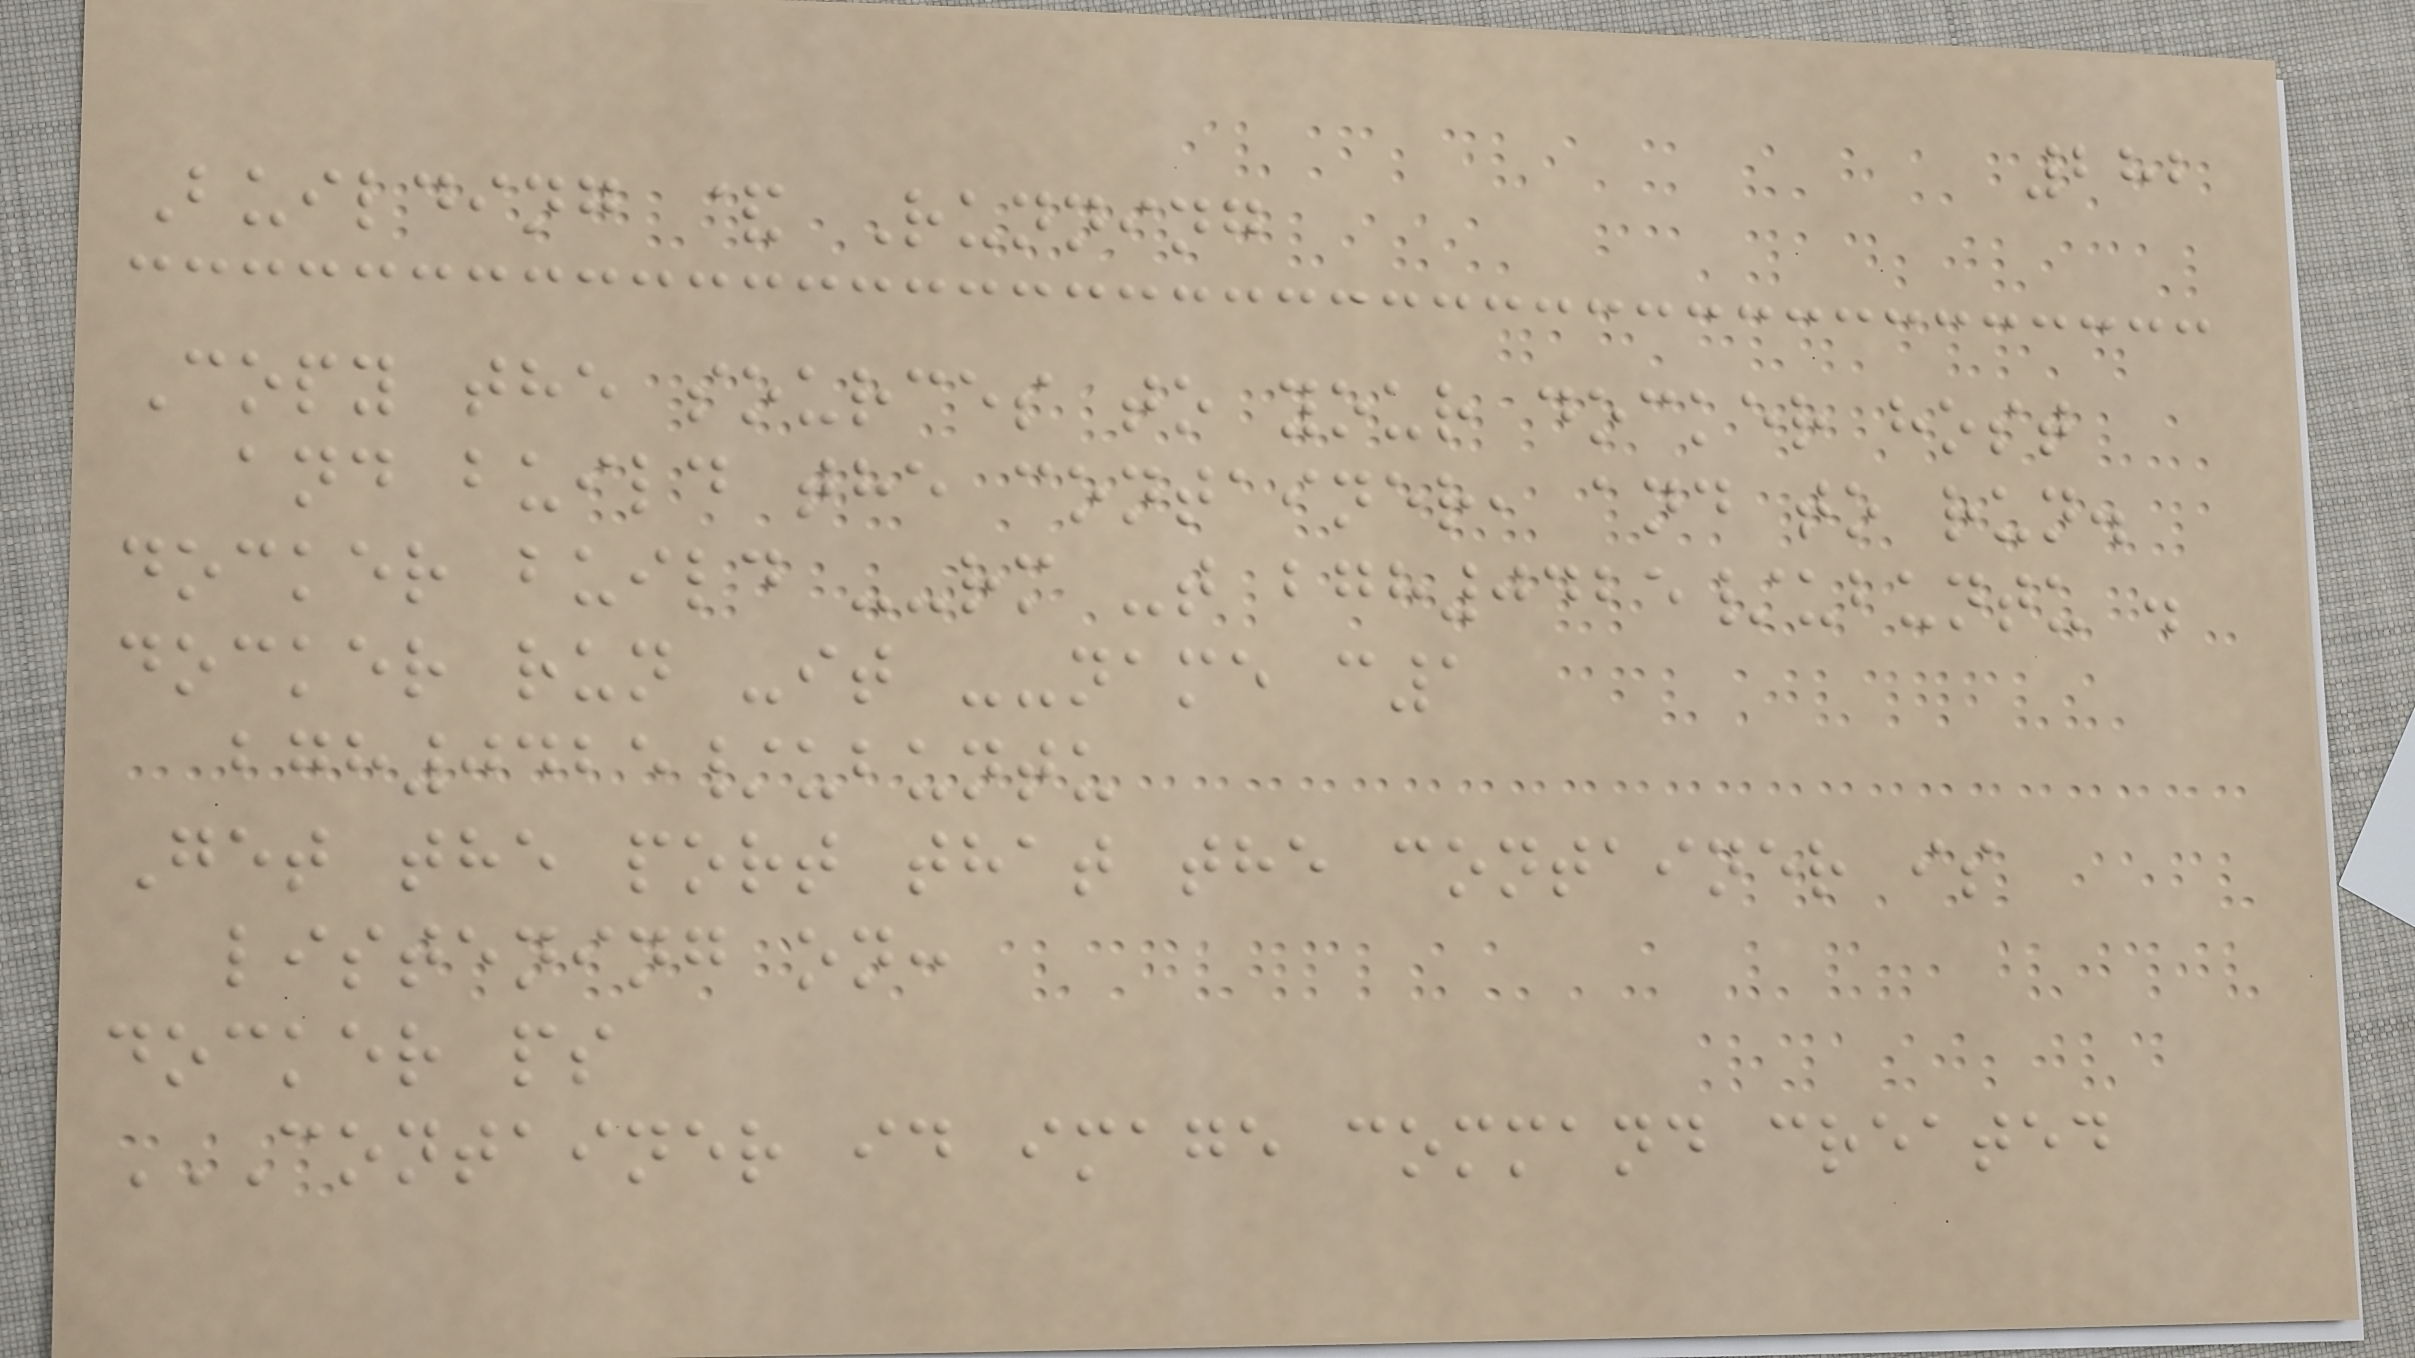282
Building & Running
Copy the sources to your docker host
and build the container, and to run.
docker build --rm -t bgh0425/ubuntu .
docker run -it --name c1
bgh0425/ubuntu
Get the port that the container is
listening on:
docker ps
CONTAINER ID IMAGE COMMAND CREATED
